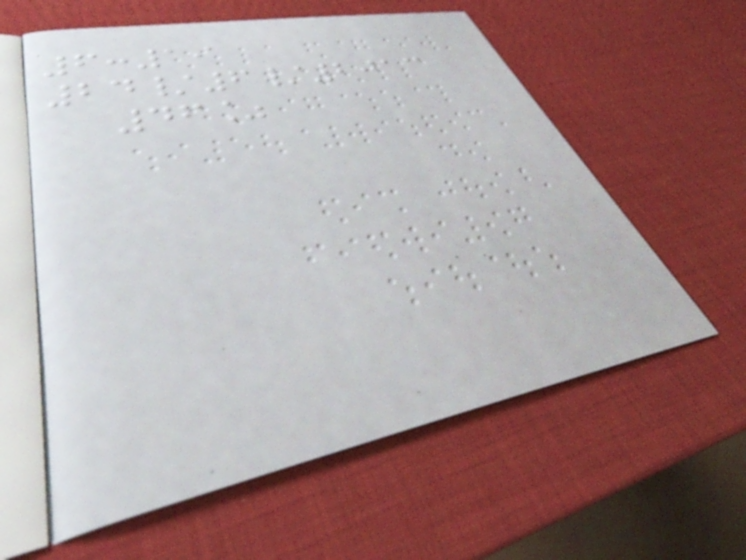6:19
24/6/2013
46%
